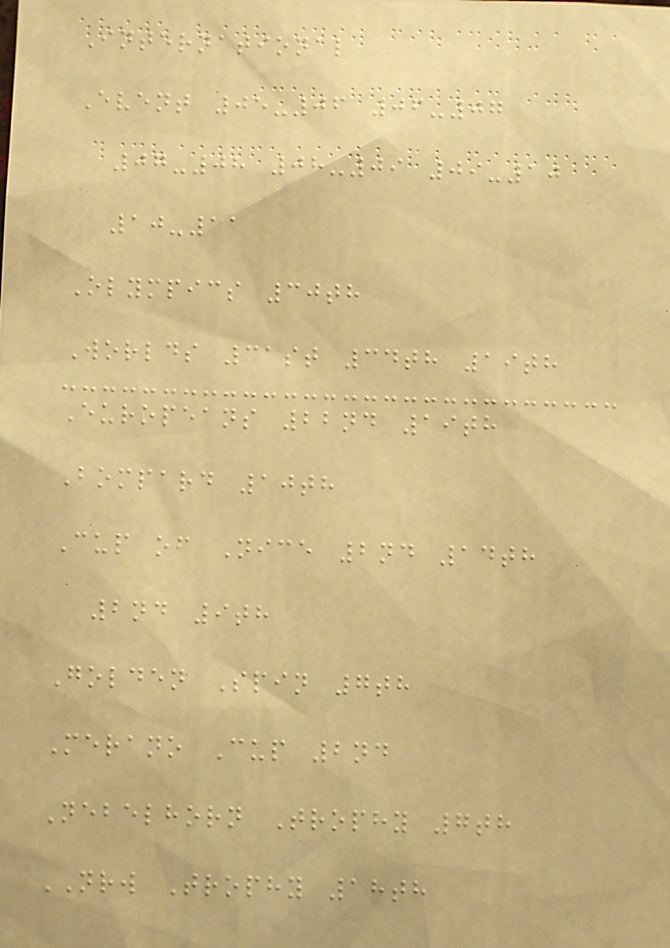International
Event 05-06 06-07
07-08 08-09 09-10
10-11
Olympics 30th
Worlds 31st 34th 19th
Europeans 22nd 19th
Bompard 10th
Cup of Nice 2nd 14th
2nd 9th
Golden Spin 7th
Merano Cup 2nd
Nebelhorn Trophy 7th
NRW Trophy 18th
